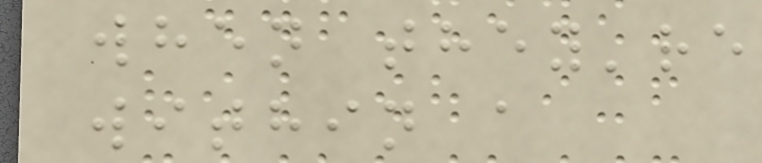when they're
within a
